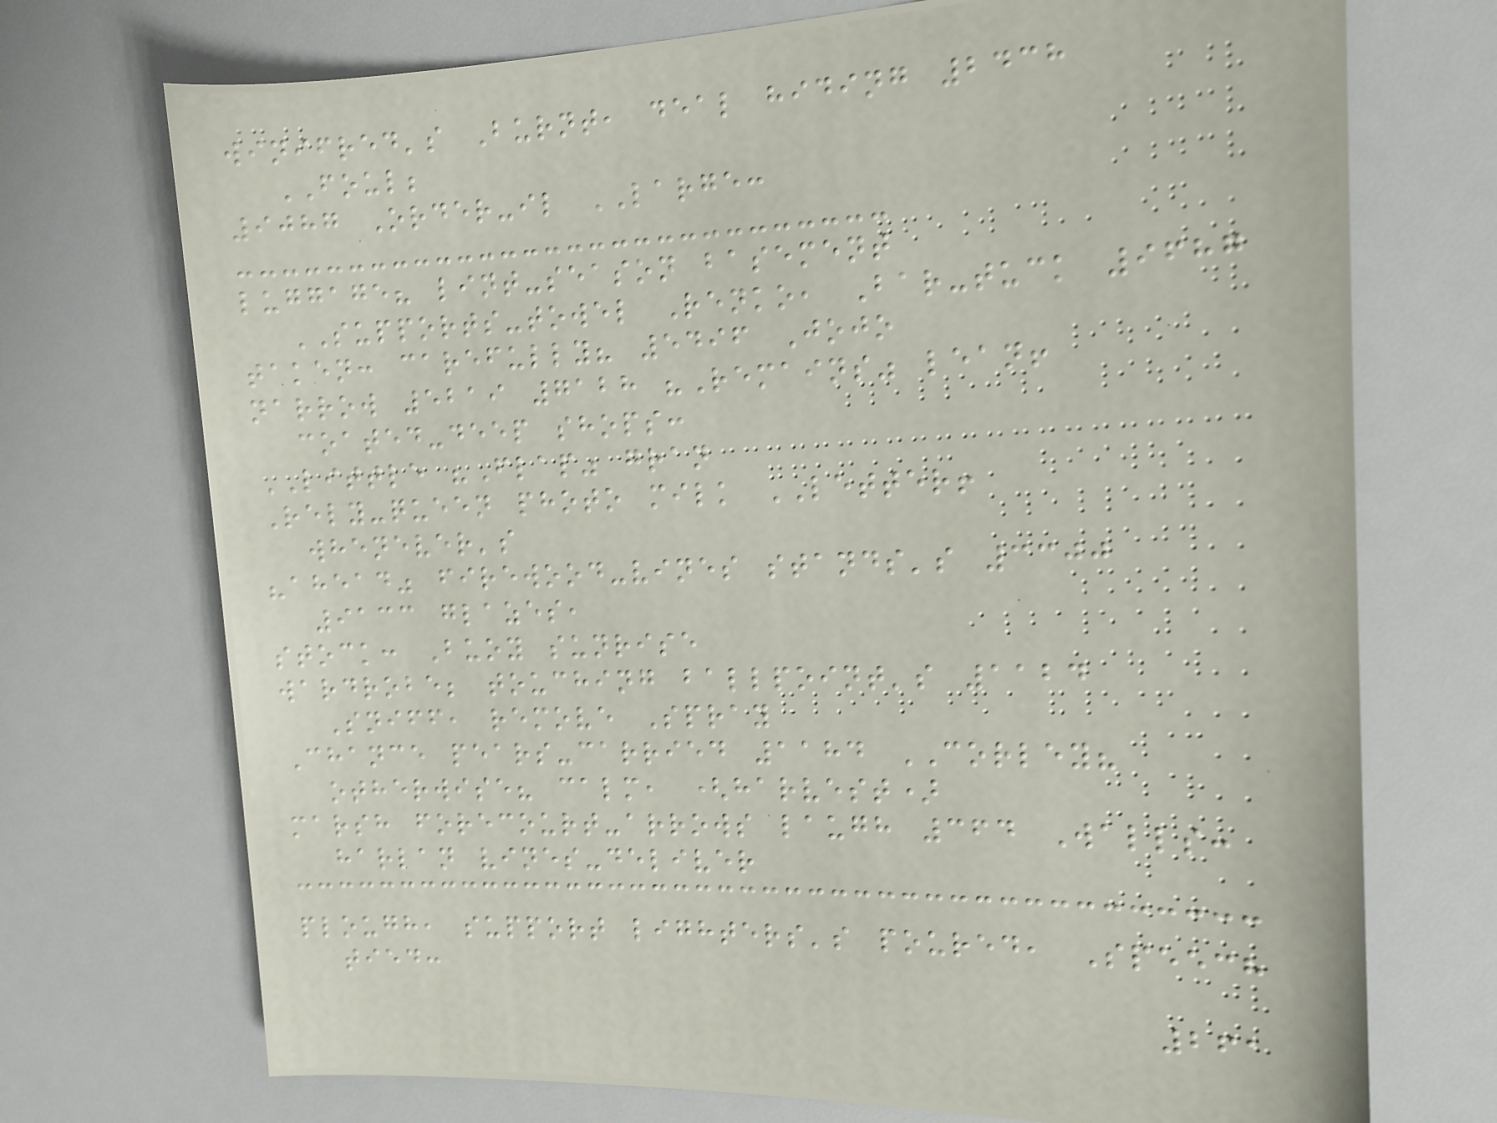winifred's Burnt, deal hiding 2438
FOUL;
9087 Order-il LARGE:
luggage? lint-season basement
SUPPORTS-towel Renko, Bar-tuck 9687
taken: carefully? 5496 Jojo
narrow 5219 7128 "Remains" lean!
coated-deep shops:
LITTLE "Flap" gran
Rely-queen photo milk LETTER!
whenever's
"ahead" firewood-vines stands's 3300
9133 glazes,
stock: Buoy sunrise
wardrobe; touching ballpoint's 1124
Sniff, remove Spray
Chance pears-carried 1184 CORLEY?
otherwise? calm, (harvest)
marsh forecourt-arrows laugh 364 Walls:
harlan vines-deliver
plough, support lighters's poured, Speech
tied:
261
